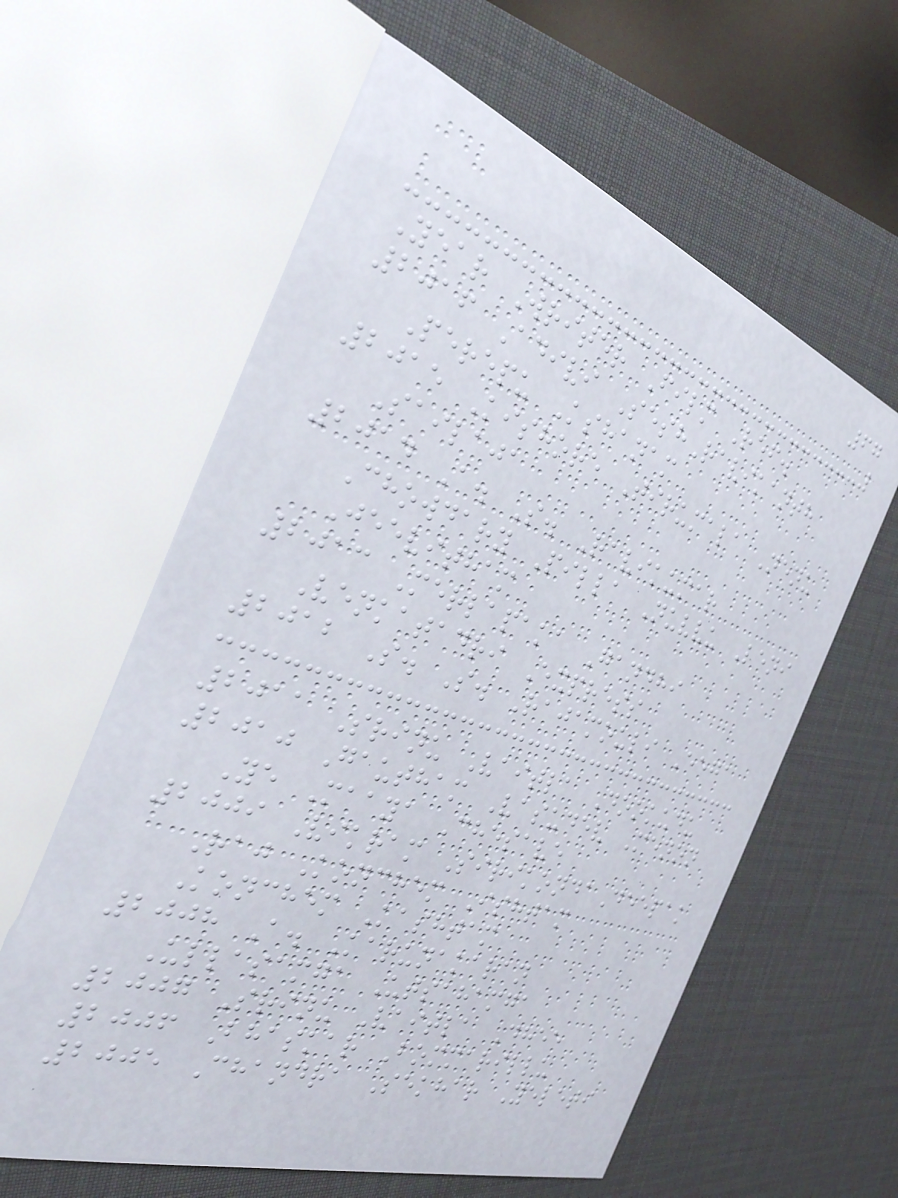67
Year Writer Film Ref.
2016 Adivi SeshRavikanth
Perepu Kshanam
2015 Kishore Tirumala Nenu
Sailaja
2014 A. S. Ravikumar
Chowdary Pilla Nuvvu Leni
Jeevitham
2013 Merlapaka Gandhi
Venkatadri Express
2012 S. S. Rajamouli Eega
2011 Srinu Vaitla Dookudu
2010 Gautham Vasudev Menon
Ye Maaya Chesave
2009 Vikram SirikondaDeepak
Raj Konchem Ishtam
Konchem Kashtam
2008 A. Karunakaran
Ullasamga Utsahamga
2007 Srinu Vaitla Dhee
2006 Bhaskar Bommarillu
2005 Chandra Sekhar Yeleti
